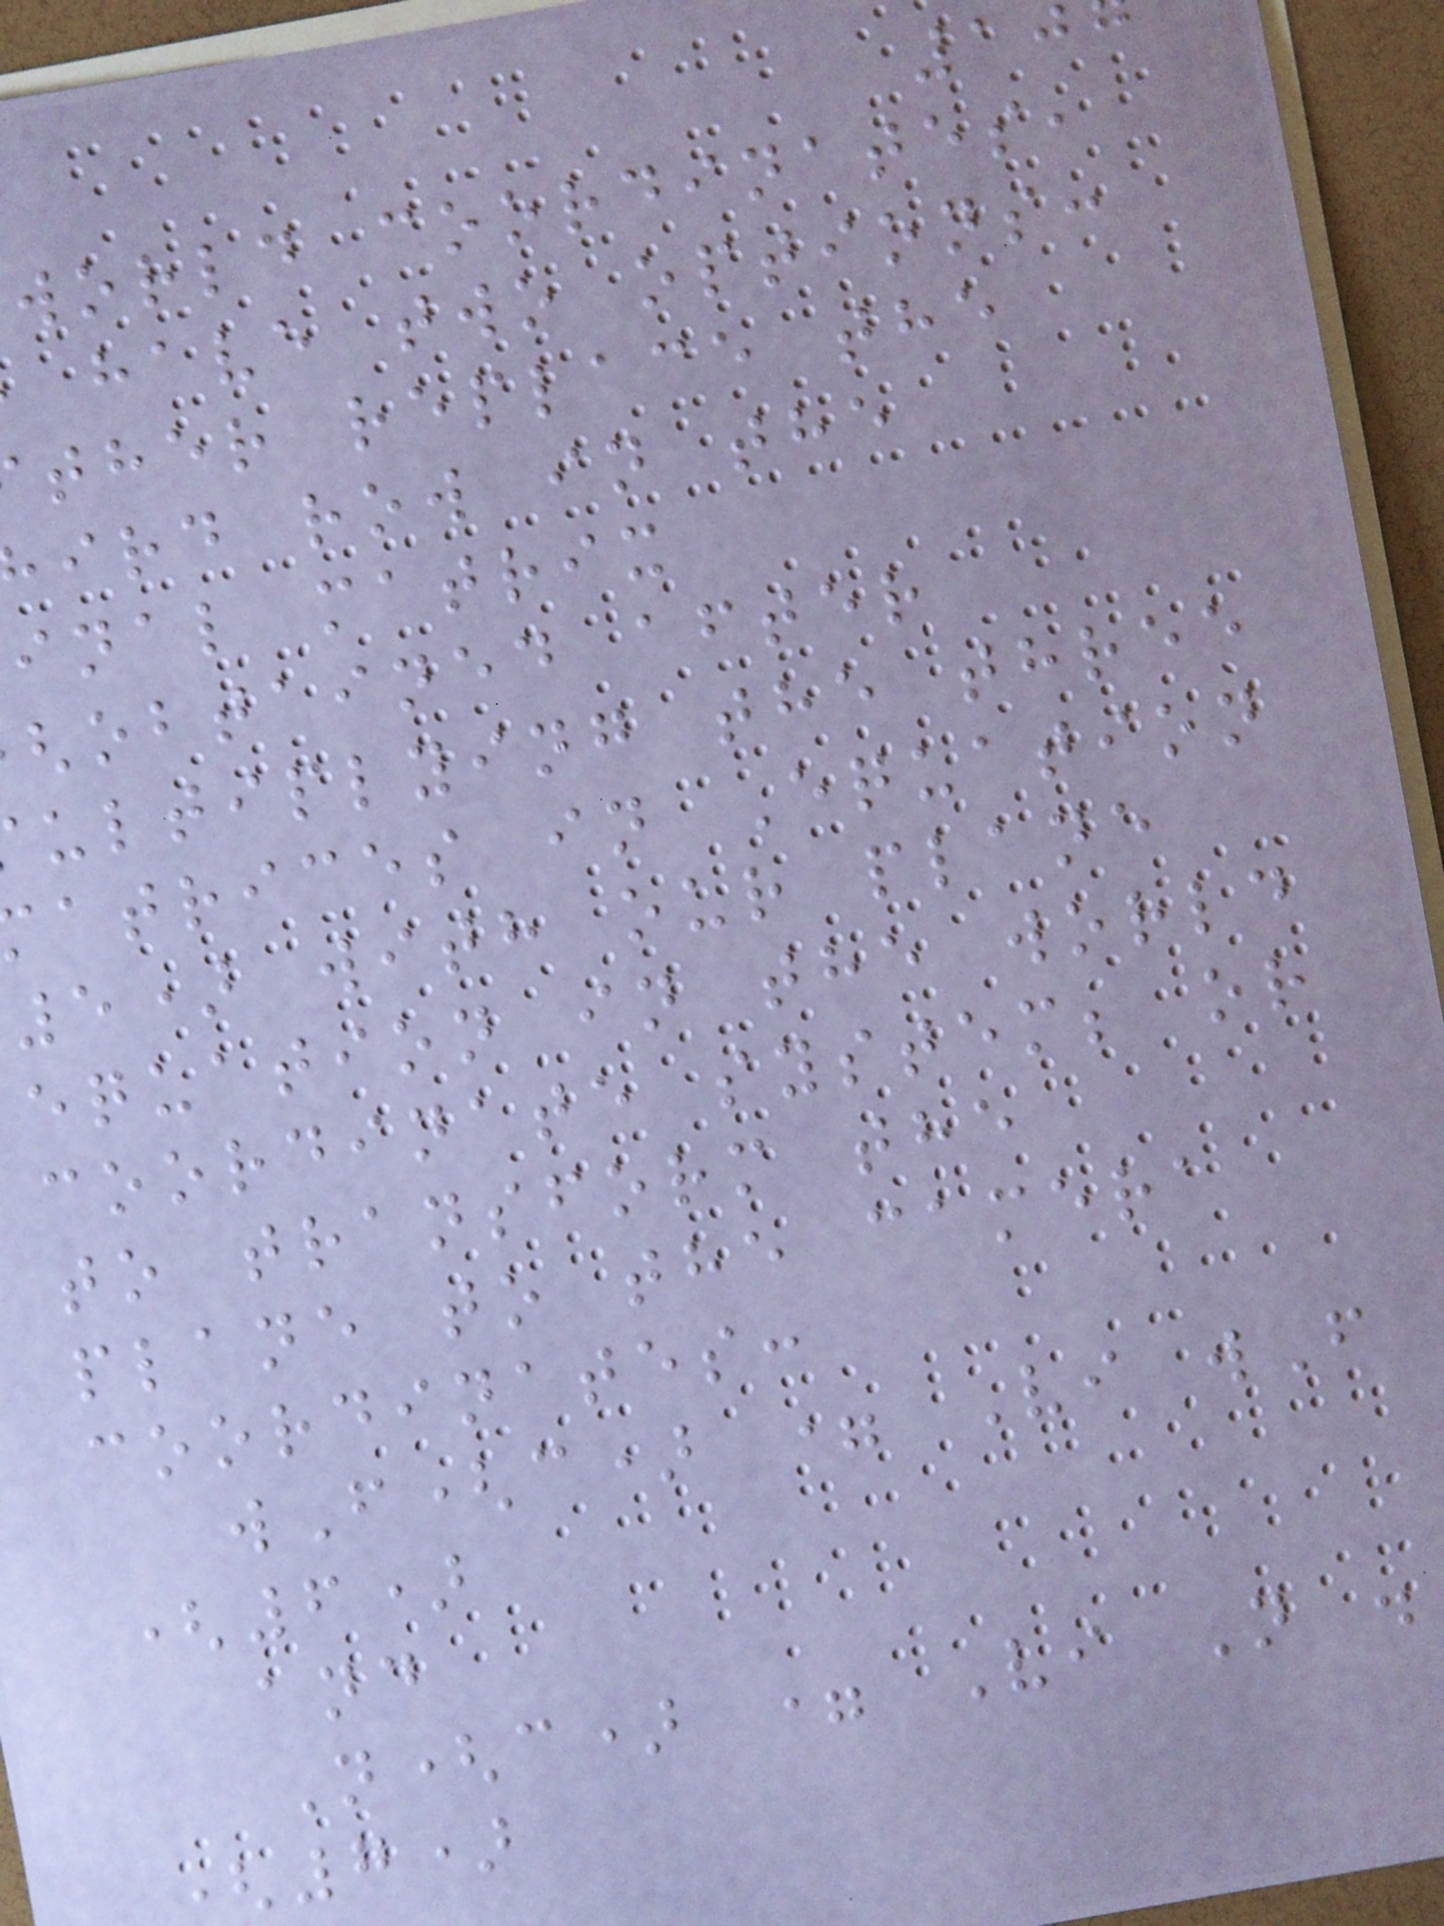world coordinates,
have two options:
ther replace the
ird row in the
inal matrix
obtained after
ultiplying the three
atrices in Equation
5) with our plane
equation in the world
coordinate system; or
to transform the
plane to the camera
coordinates:
wF(c) = Vi wF
(6)
and
N(c) = Vi N .
7)
